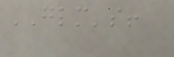GLM's!
